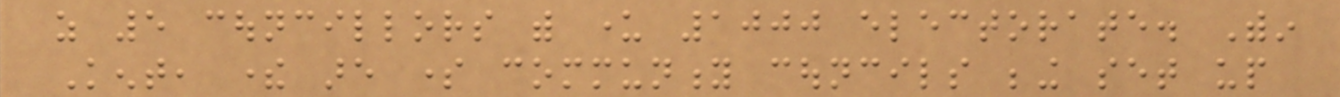as 5 councillors with under 1000 electorate. Within
Kent, there are some community councils being set up
